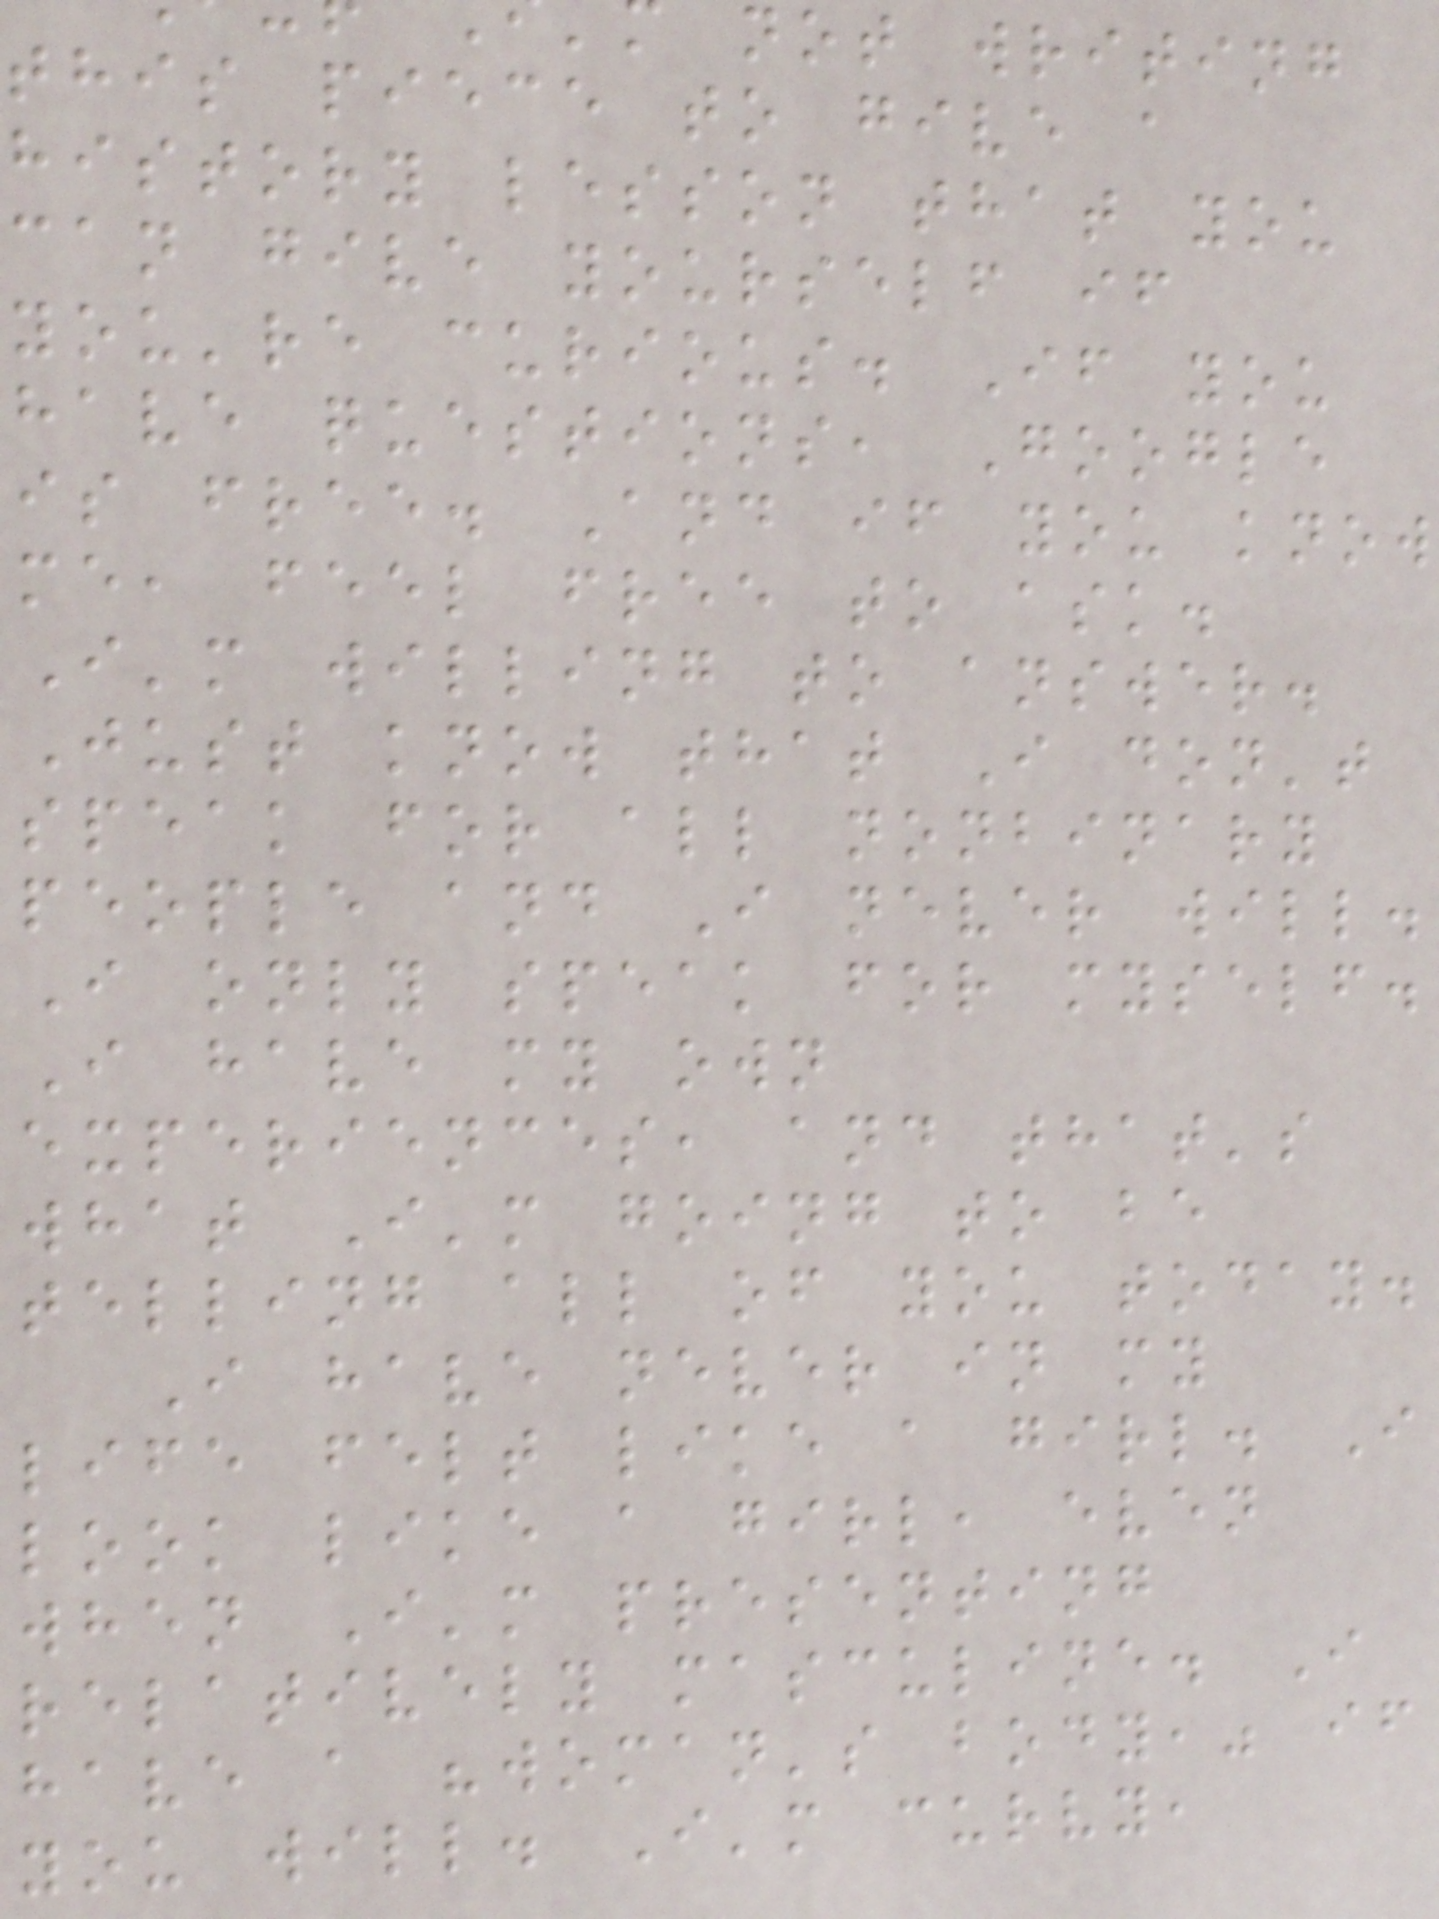not writing
this piece to give a
history lesson that you
can give yourself if
you're curious. If you
have questions, Google
is free. And if you know
me, feel free to ask.
I'm willing to answer.
Just know that I don't
speak for all nonbinary
people and I never will.
I only speak for myself.
I have my own
experiences, and that's
what I'm going to be
telling all of you today.
I have never in my
life felt like a girl. I
look like a girl, even
when I'm presenting
relatively masculine. I
have a "woman's body," if
you will. I'm curvy,
